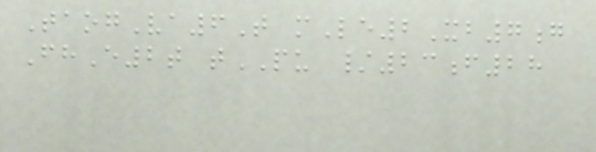TaogVa6T mLe2Xb7g
FhE2t tPU /23f28
